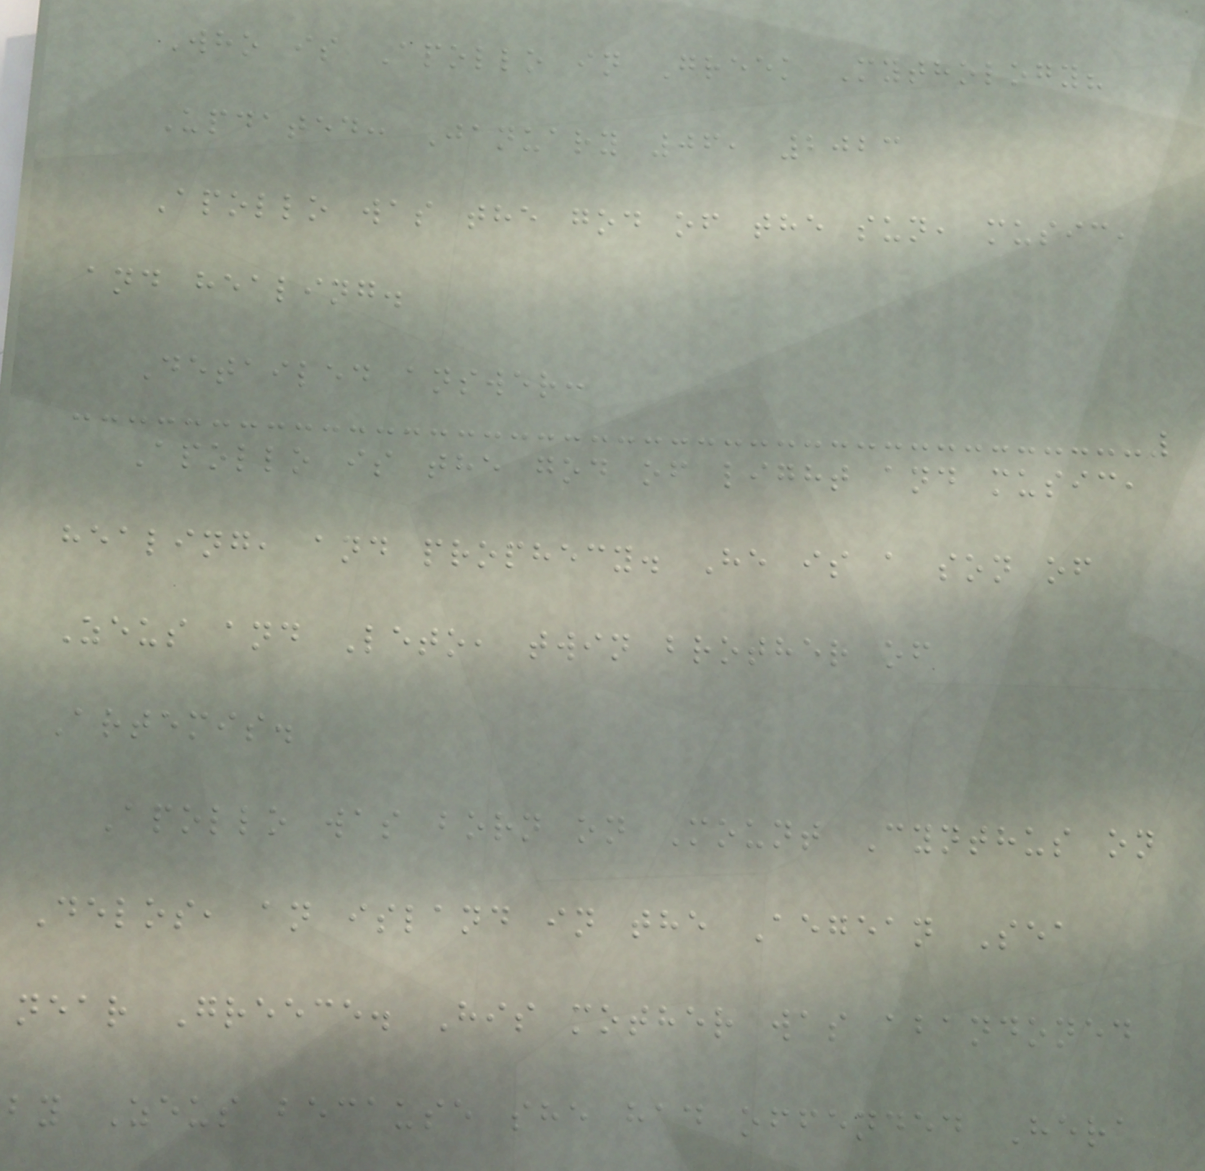Who is Apollo in Greek Mythology?
Updated: January 06, 2023
Apollo was the god of the sun, music,
and healing.
Detailed answer:
Apollo is the god of light and music,
healing, and prophecy. He is a son of
Zeus and Leto, twin brother of
Artemis.
Apollo was born on Mount Cynthus on
Delos, an island in the Aegean Sea
near Greece. His mother was abandoned
by Zeus because she had offended Hera
